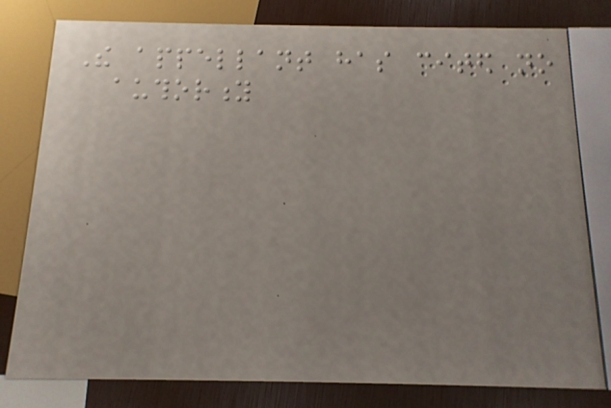The appellant has cited no
authority
